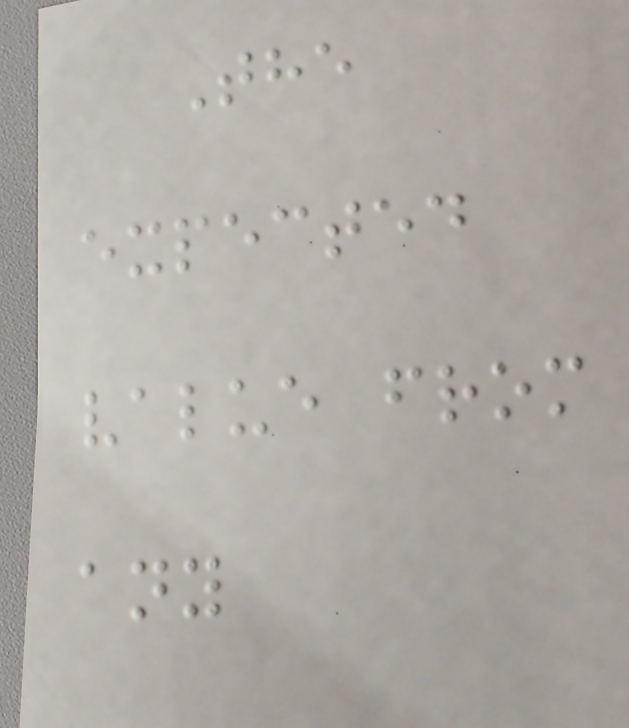The
expected
value from
any
